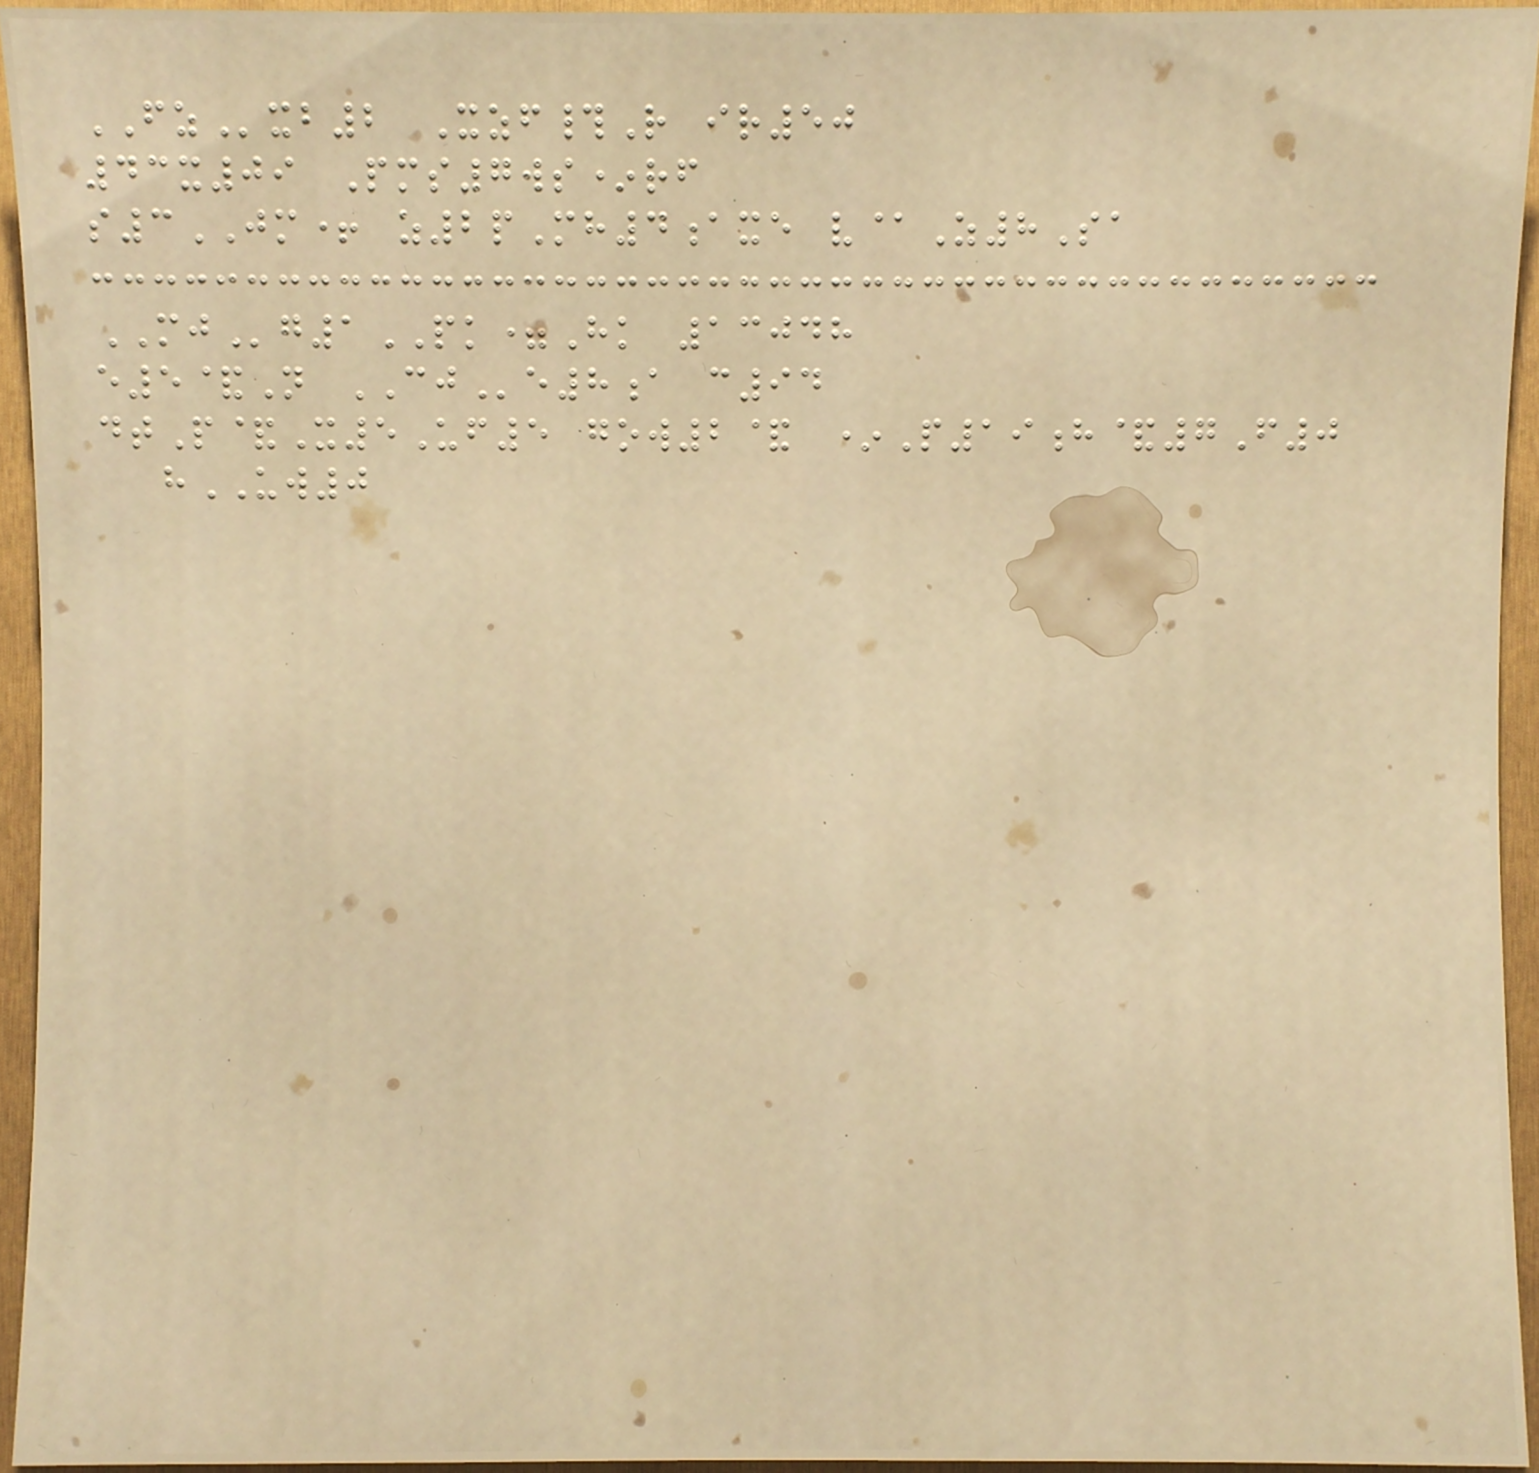FZxb2 Xzf#R ir50
43x09 Pms7ws*rf
s3JM+ z2pMh4axe v@Z8Sa
MJg1PK=Hk 13048
e5&N CJe8a c94
dtP&X5Uf5 gow2& *P19h&7F0
hUW0
